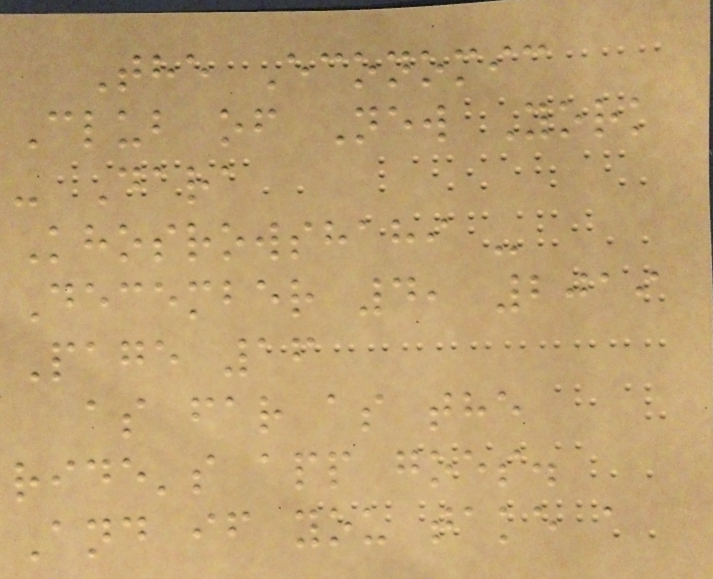The Economic
Club of New York
- Dara
Khosrowshahi -
December 4, 2019
Page 16
as far as the
ride's app goes.
And if you take a
